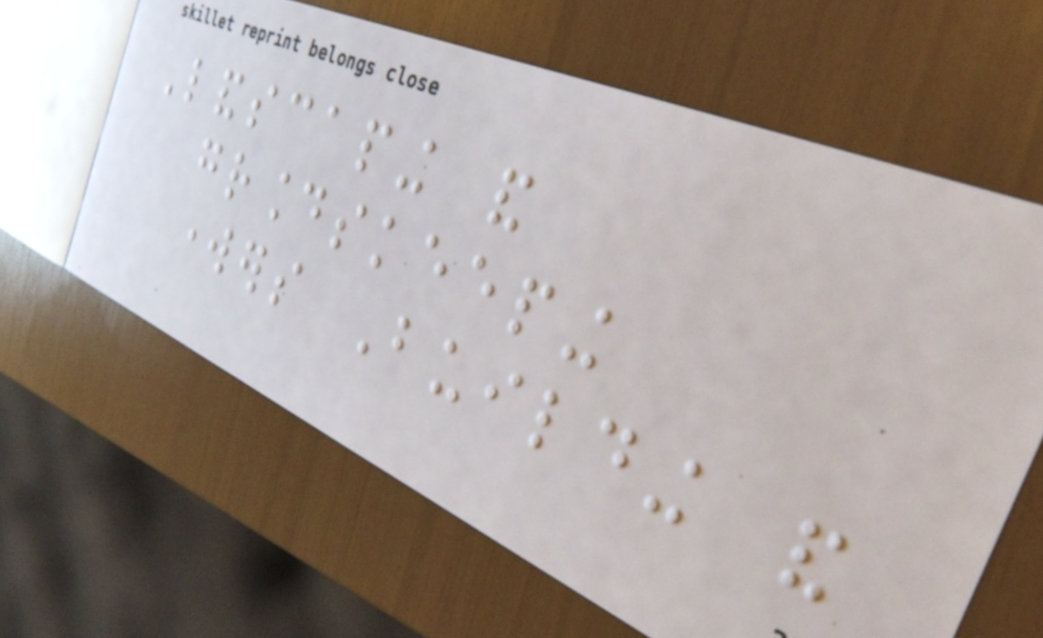Landscaping and
groundskeeping
workers Building and
